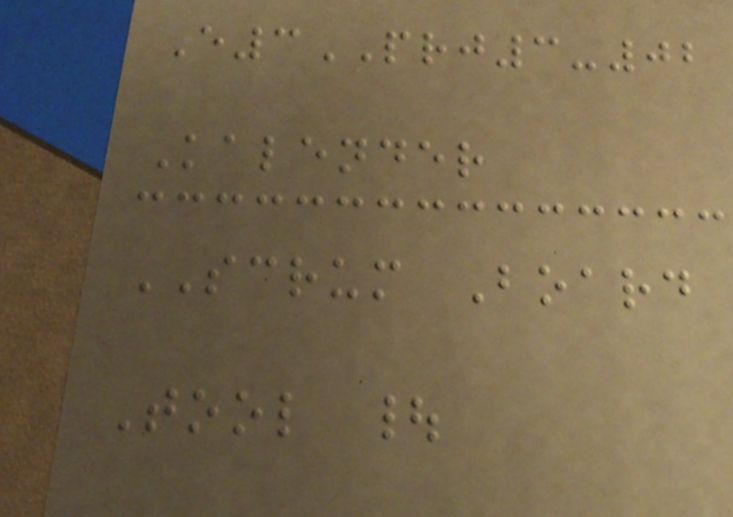E3PRJ3-02
Kalender
SCRUM Board
Tool |
